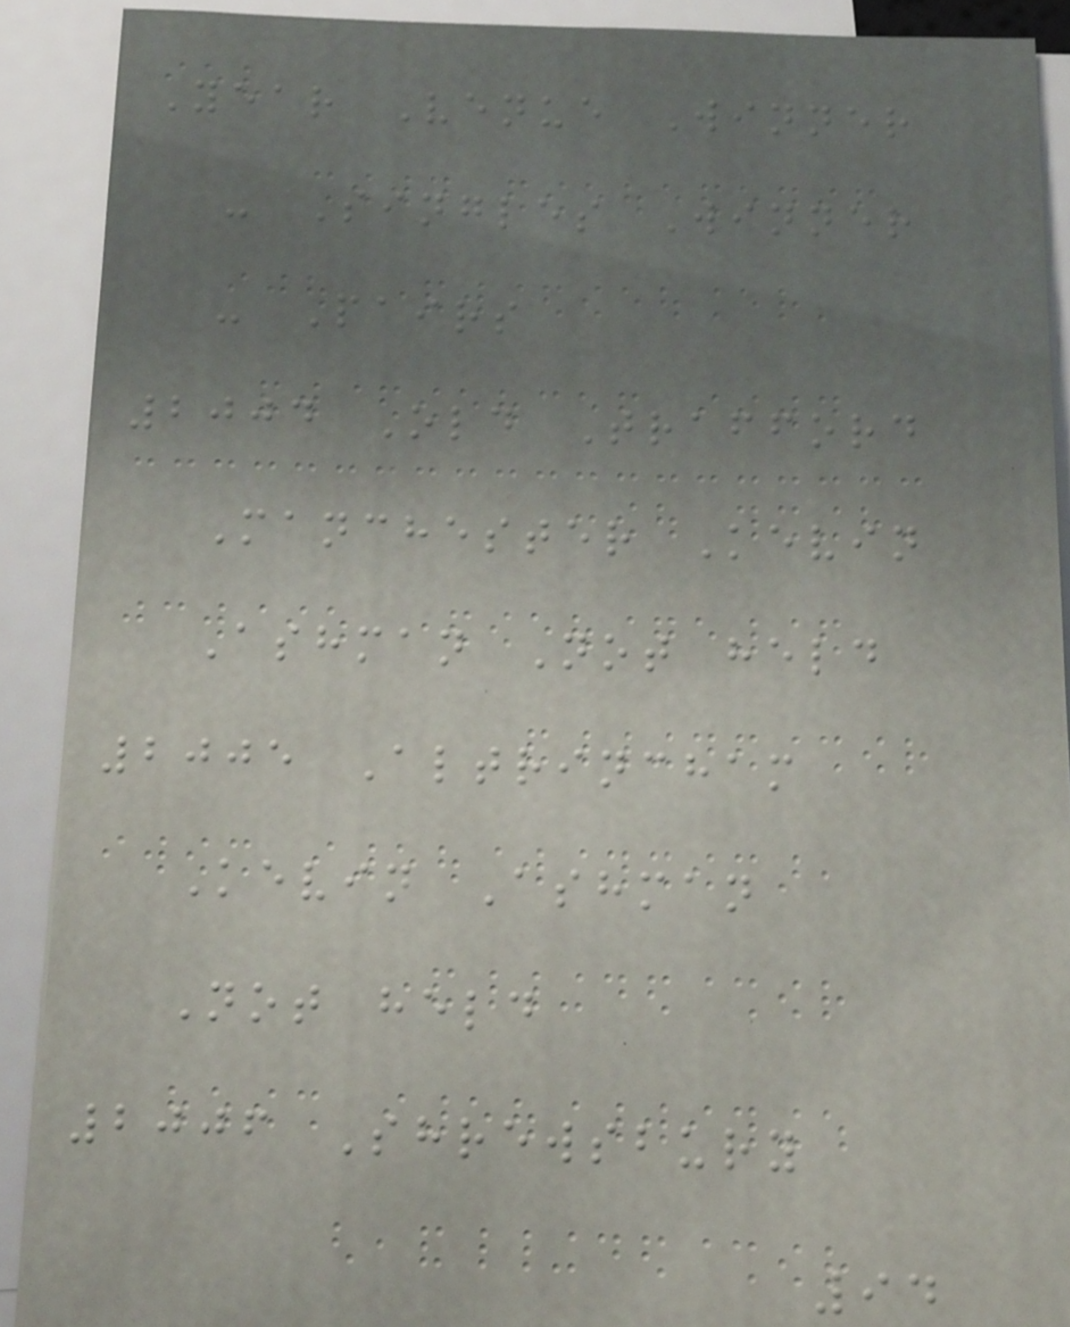Year Venue Winner
- Singles Winner
- Pairs
2004 Old Trafford
Manchester Kevin
Ashman Not held
2005 Altrincham
Kevin Ashman
Not held
2006 Shrewsbury
94
